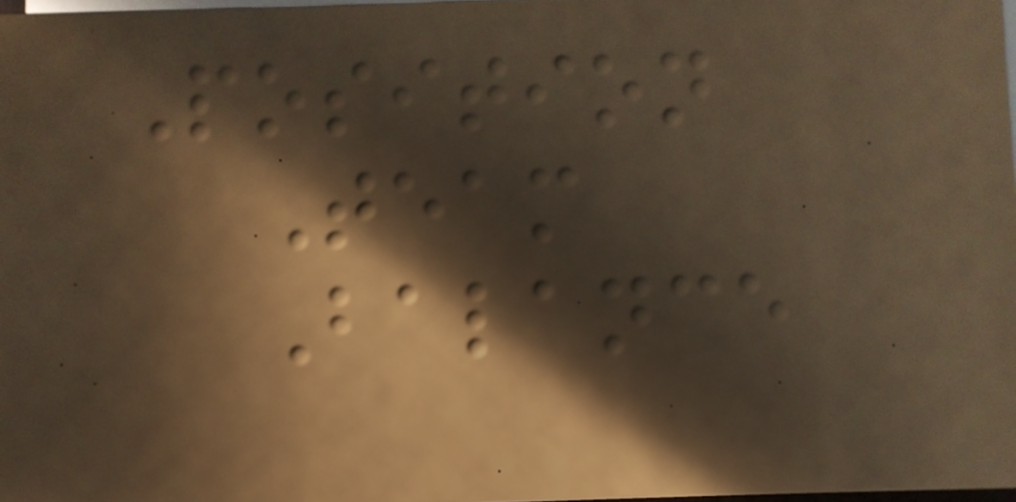Position
Team
Balance
